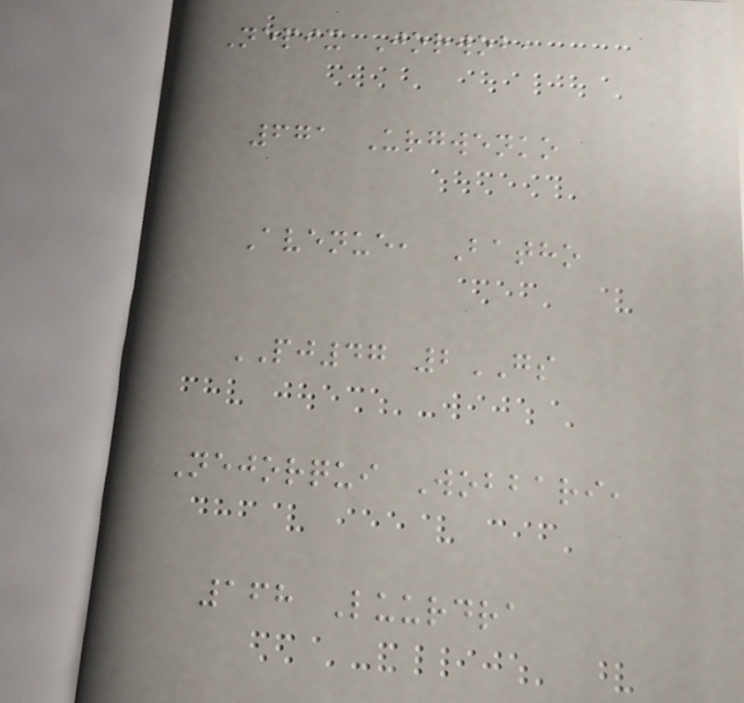Nepix Jorwob,
671 Urgwenko
Avenue, Batho
PJ47 2GS
Nejorqui Wobbari,
168 Luurdra
